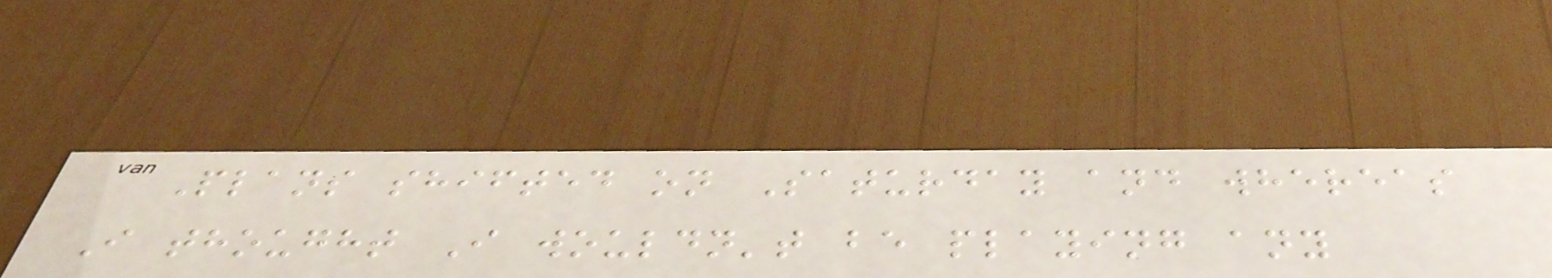Plans shifted on Saturday and whereas
I thought I wouldn't be playing any
